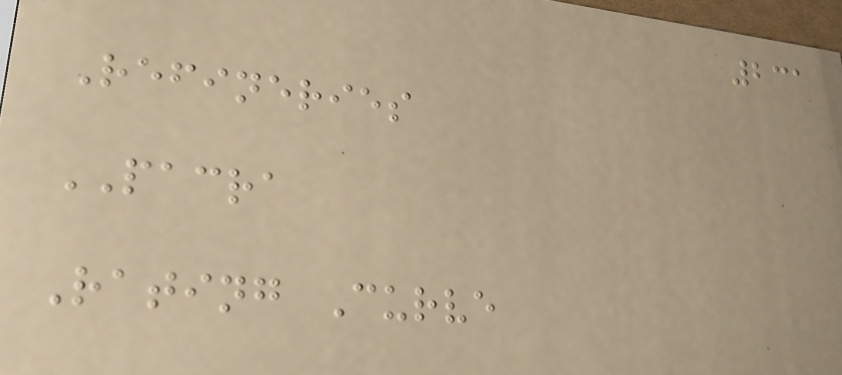231
Refineries
PACRA
Rating Curve
